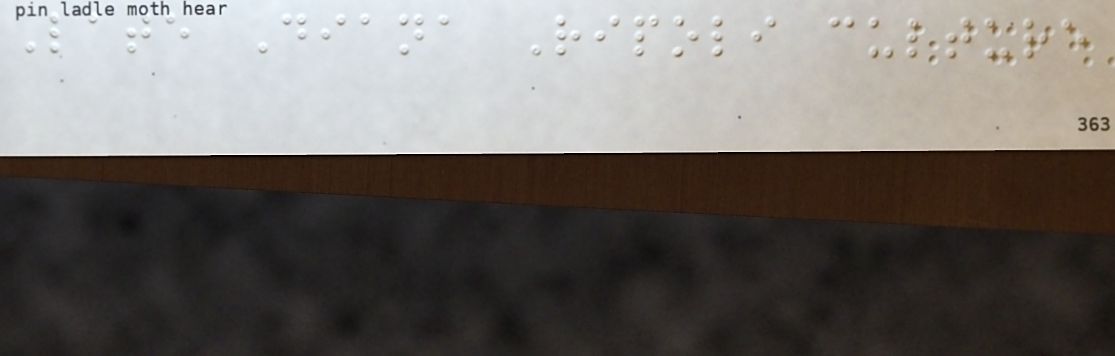Late Diana Ripoli culture
